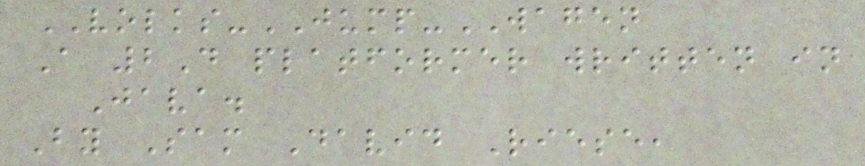VOLKS-JUMP-WAGEN
A 2D platformer written in
Java.
By Sam David Riese,
